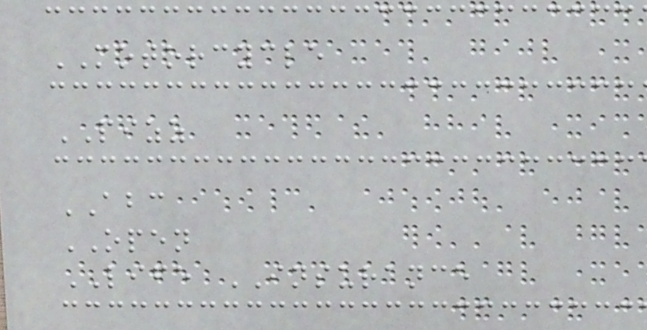MOTORCYCLE
PIZZ
ABC
OPEN
LIFE INSURANCE
